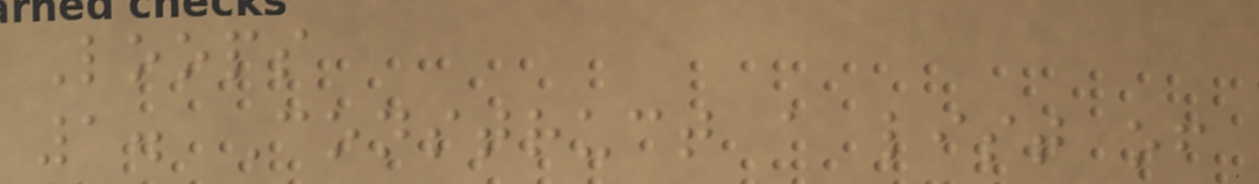Loops
1. Construct a list of
